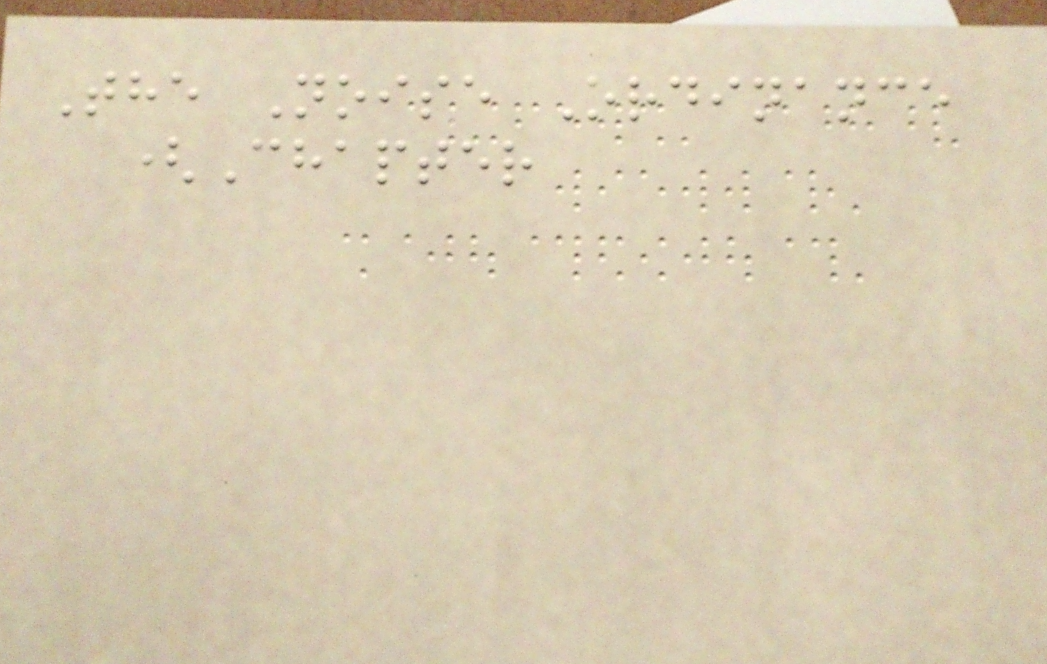The Noise Ordinance
(Chapter
